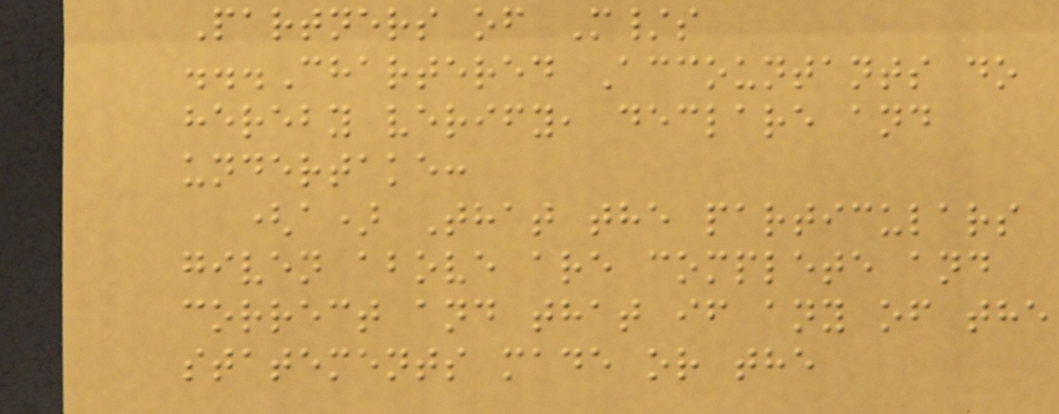Partners of M/s
...Chartered Accountants do
hereby verify, declare and
undertake:
(a) That the particulars
given above are complete and
correct and that if any of the
statements made or the
